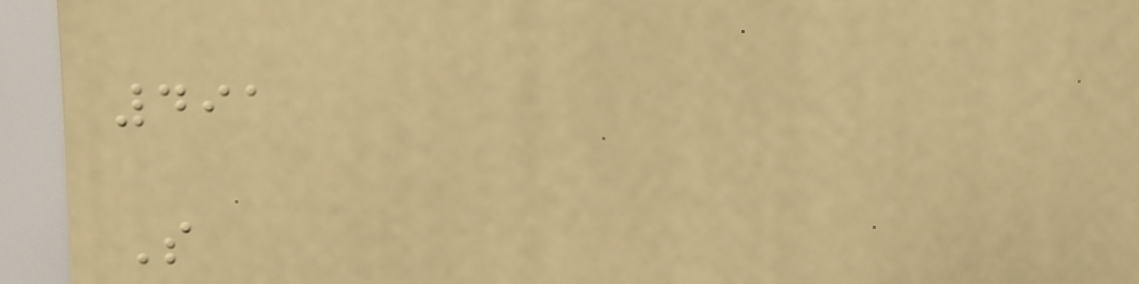491
S
